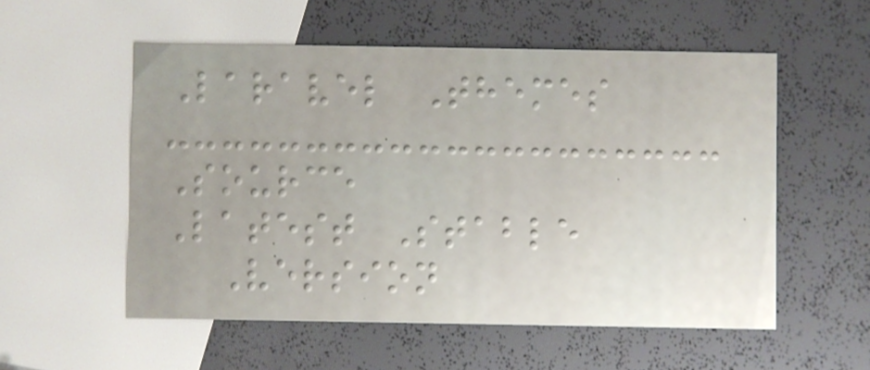Laravel Themes
Source
Latest Stable
Version
